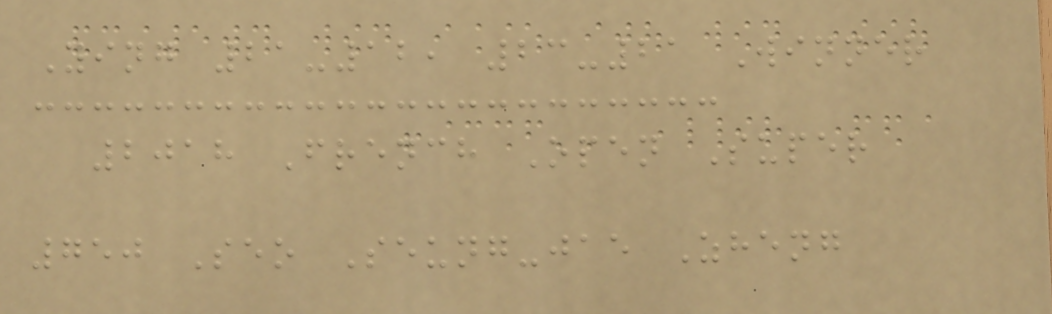Ying 21-12, 23-21 Winner
2018 French Open Super
750 Seo Seung-jae Zheng
